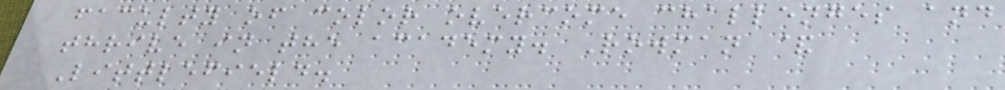faculty of color overcome challenges and
thrive in the academy. Rowman &
Littlefield.
